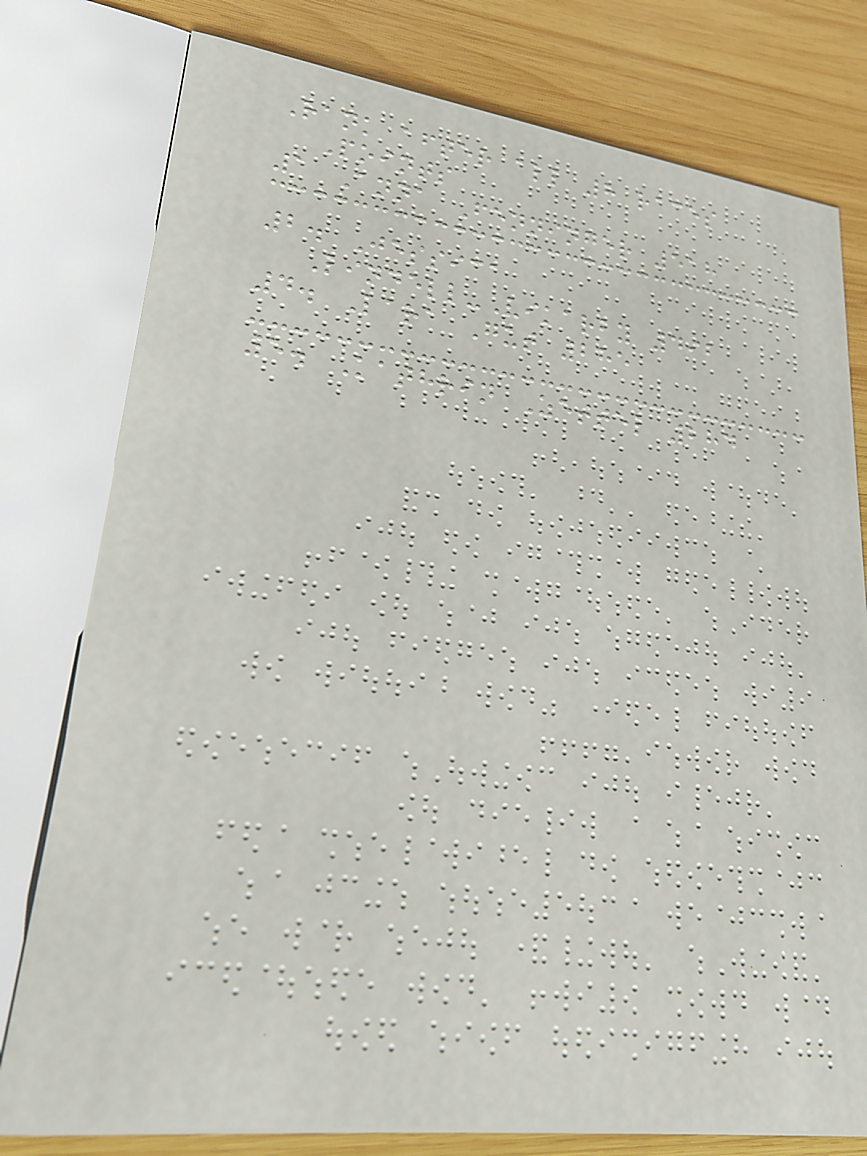Rank after all 8 races
Points
1 Anna Fenninger 518
2. Jessica
Lindell-Vikarby 492
4. Lara Gut 285
5. Kathrin Zettel 284
